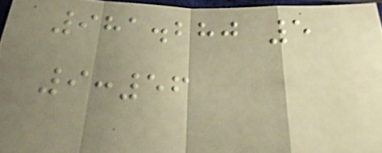981.280 5
9:56
